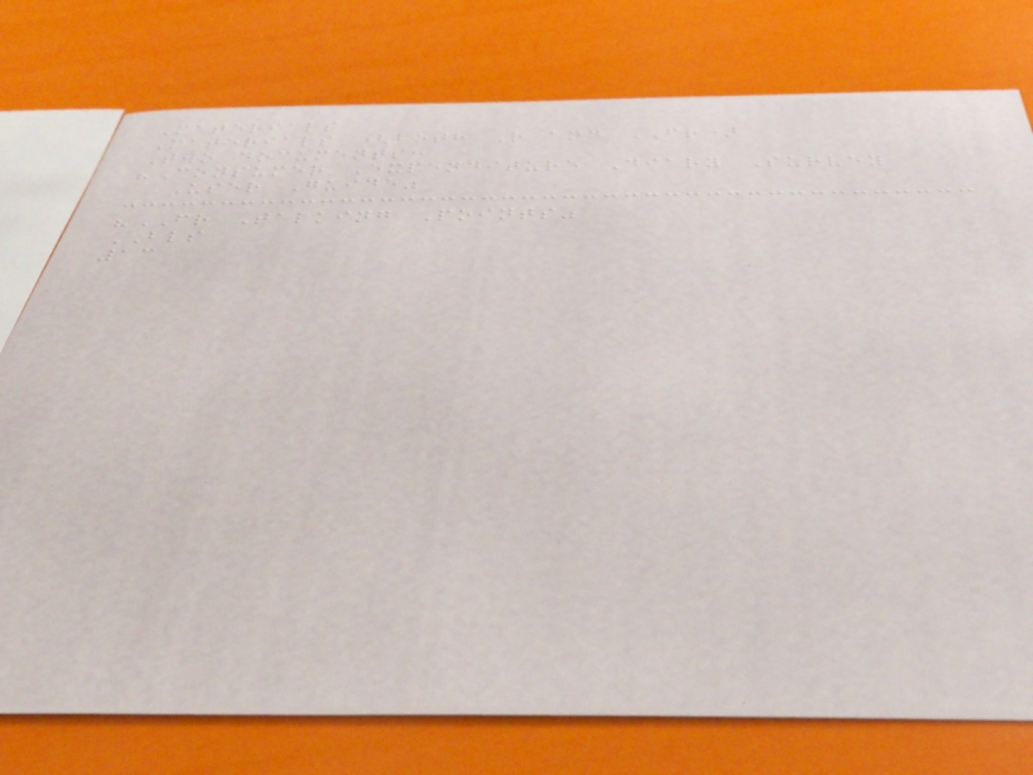Materials
Materials (both R and FR)
Two documents:
"Consumer Expenditure Diary Survey
User Guide"
"FR Talking Points"
BLS
13
